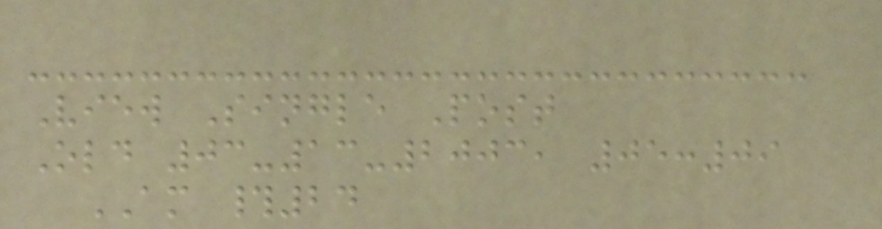View Single Post
Old 03-13-2003, 05:09
AM #24
